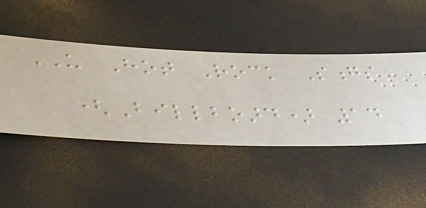US Hot Rock Songs
(Billboard) 14
